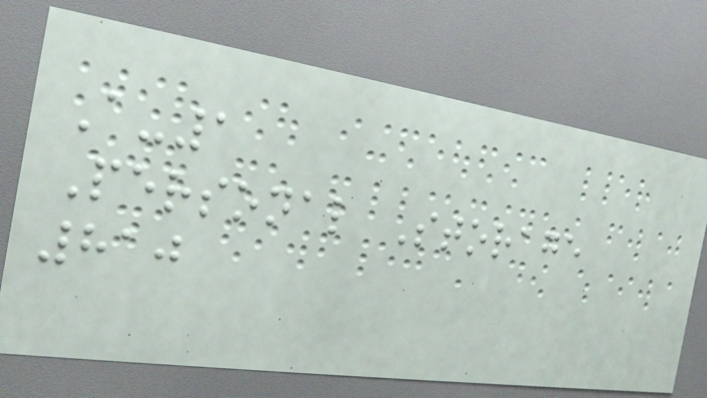A-1
Personal Storage
810
